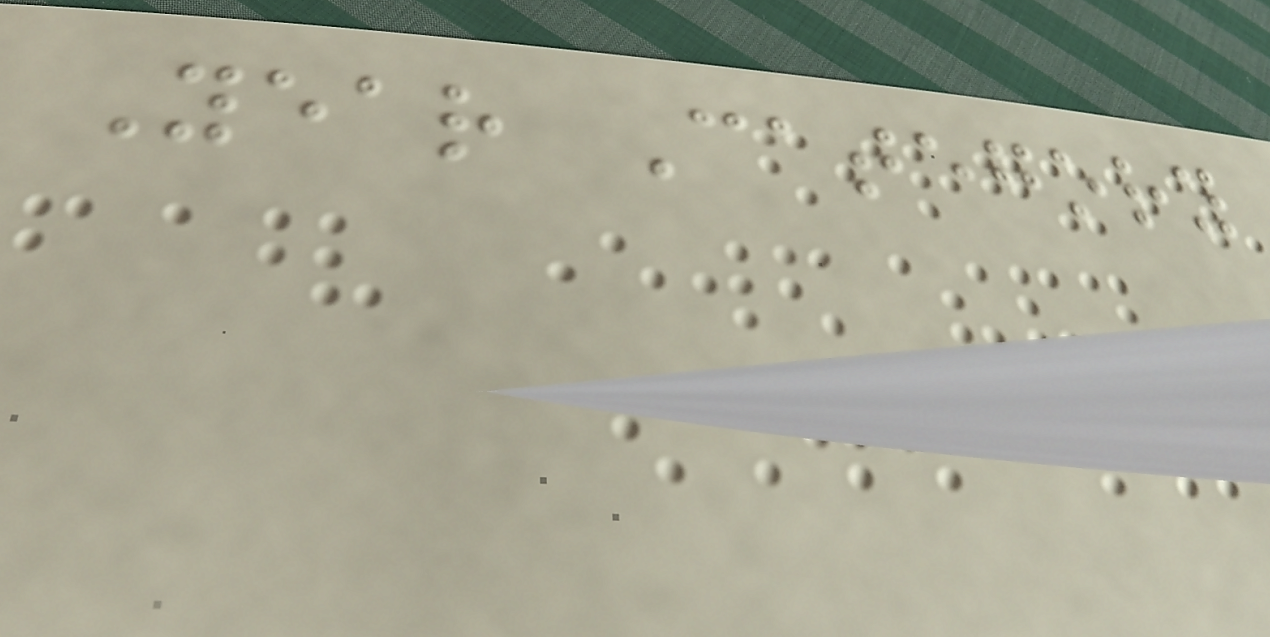Year Category
